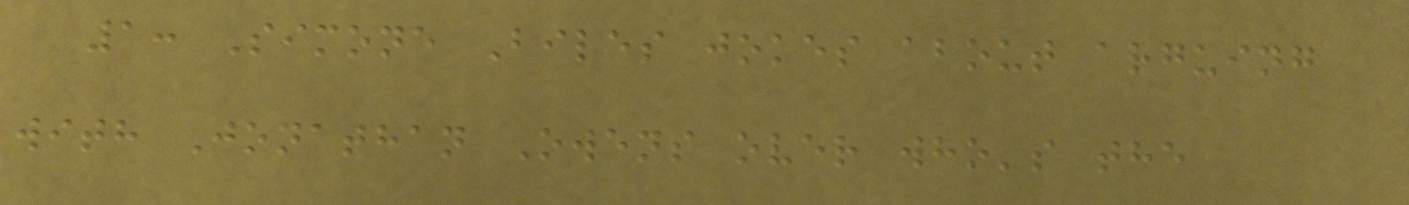1: Simone Biles jokes about arguing
with Jonathan Owens over who's the
